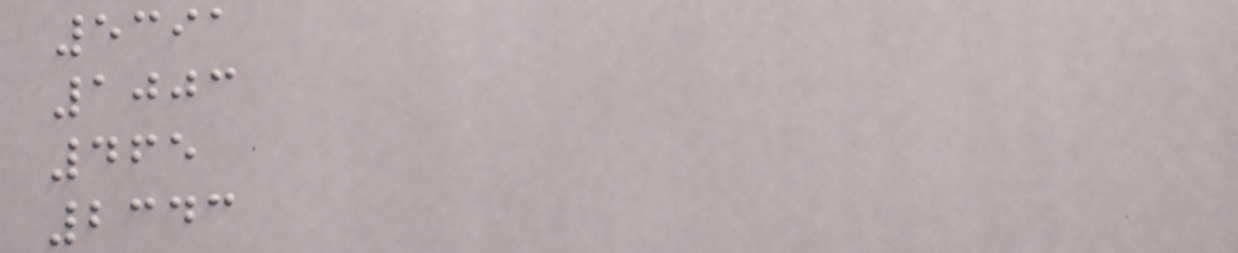5391
1003
465
2343
